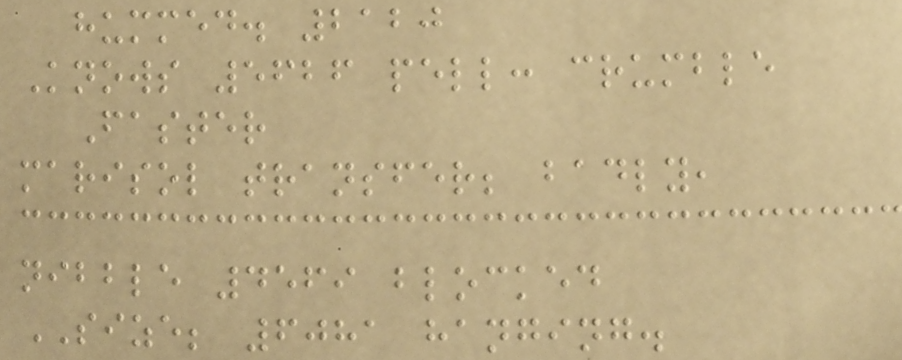hummed. 2120
Knows 5626 pell: crumble
Faster
marisol transfer; badly,
nibble 4569 blocked
SIZE; 6081 hanging.
